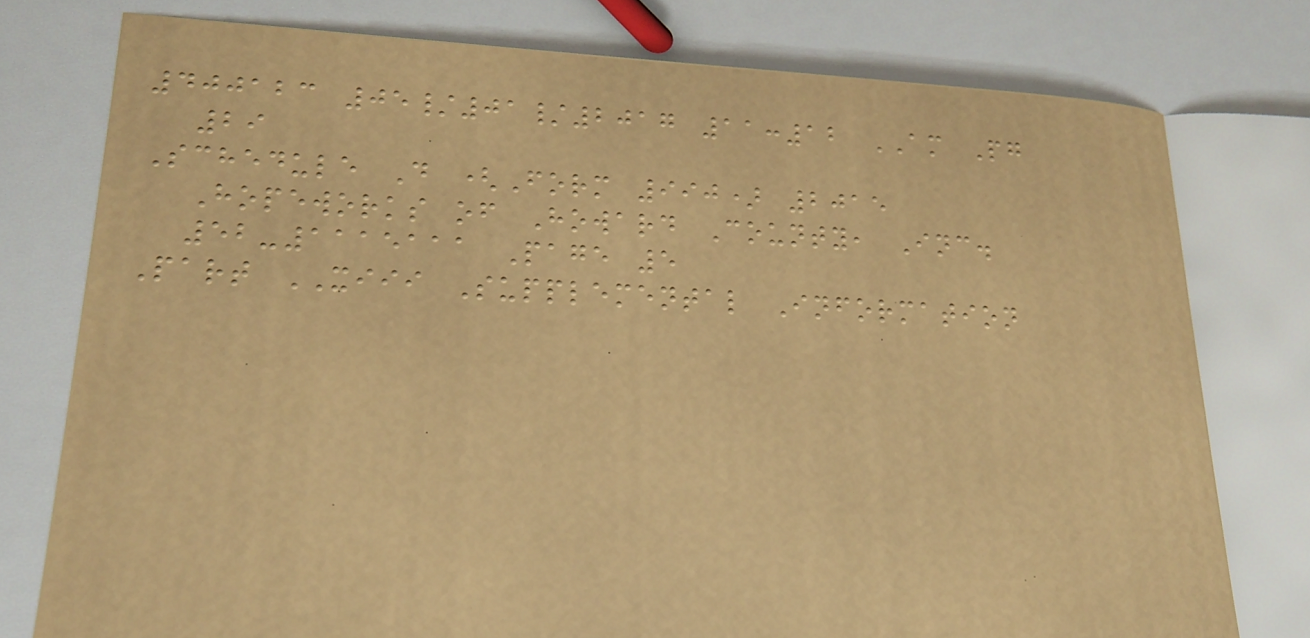400123 05/01/2017 11:12 AM Pg
29
Schedule D (Form 990) 2015
Hopeworks of Howard County, Inc.
52-1115111 Page 5
Part XIII Supplemental Information
